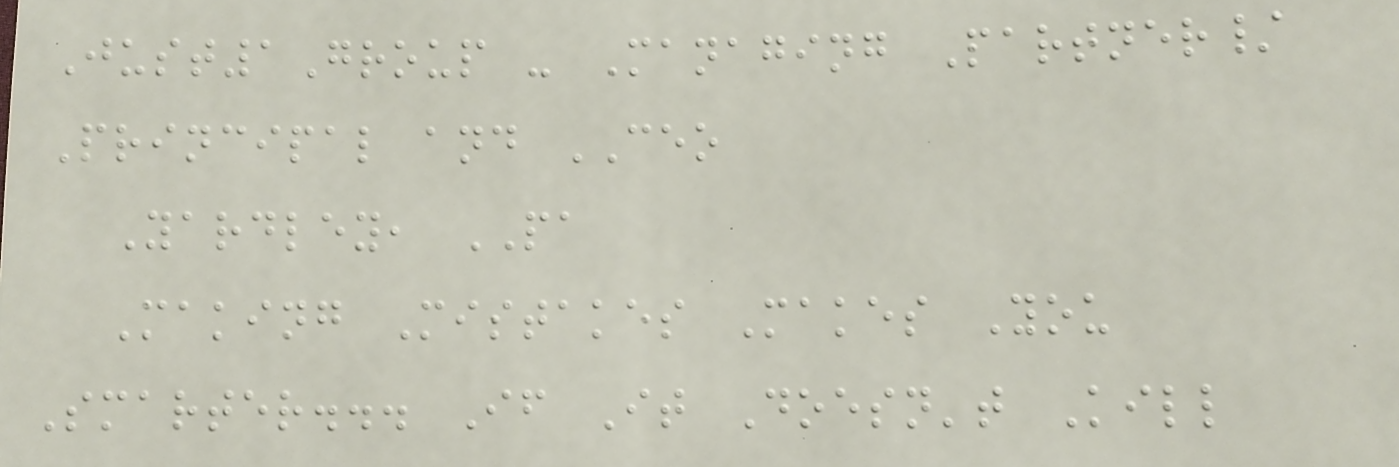Just1Group - Managing Partner/
Principal and CEO
Yardley, PA
Making Mistakes Makes You
Smarter... If It Doesn't Kill
